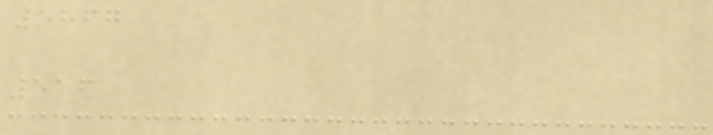5867
516
